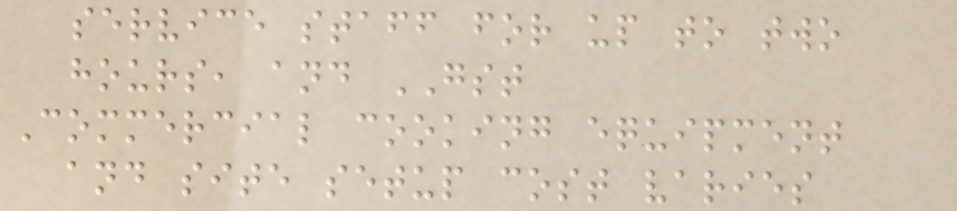service staff for up to two
hours, and GST
Commercial cooking equipment
and site setup cost varies
